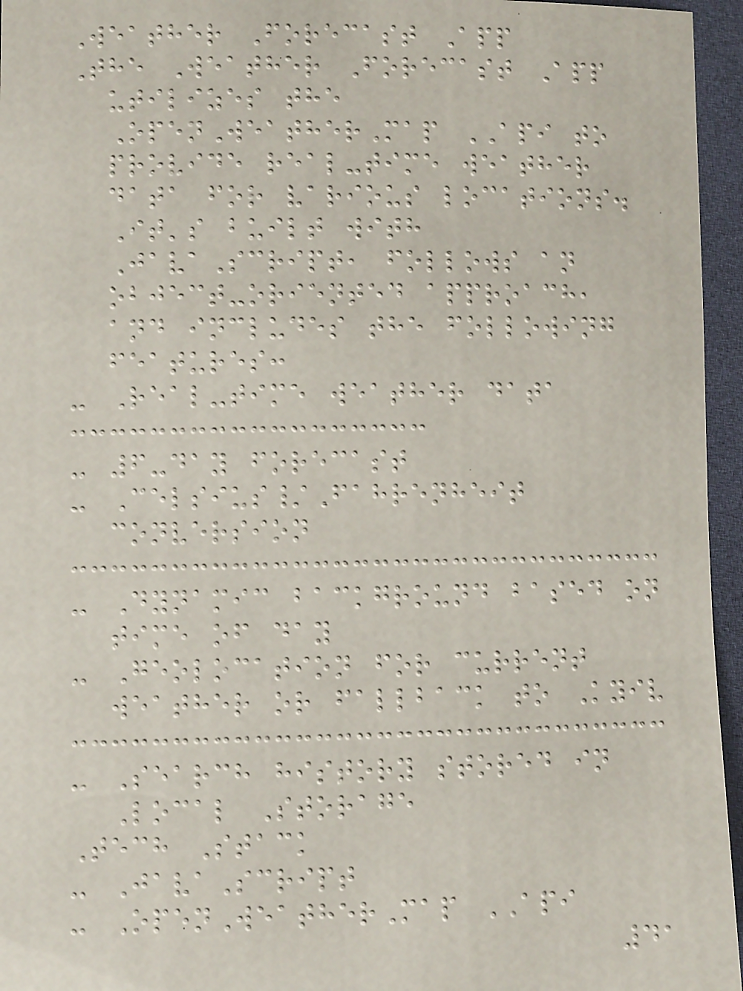Weather Forecast App
The Weather Forecast App
utilizes the
OpenWeatherMap API to
provide real-time weather
data for various locations.
It's built with
JavaScript, follows an
object-oriented approach,
and includes the following
features:
- Real-time weather data
- 6-day forecast
- Celsius/Fahrenheit
conversion
- Dynamic background based on
time of day
- Geolocation for current
weather or fallback to Kyiv
- Search history stored in
Local Storage
Tech Stack
- JavaScript
- OpenWeatherMap API
41
